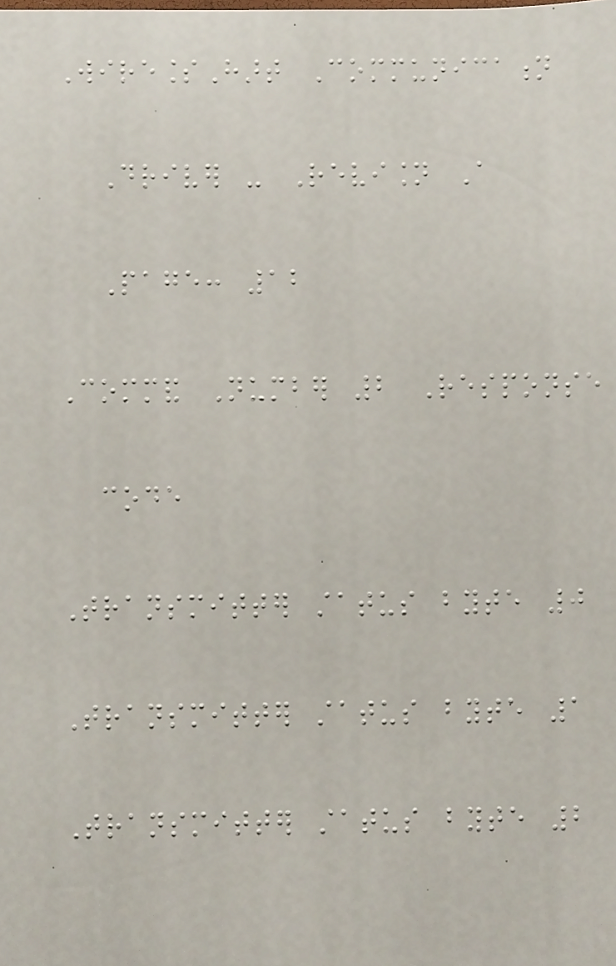WirelessHart Communication
Driver - Revision A
Page: 12
Command Number 2 Response
code
Transmitter status byte 0
Transmitter status byte 1
Transmitter status byte 2
